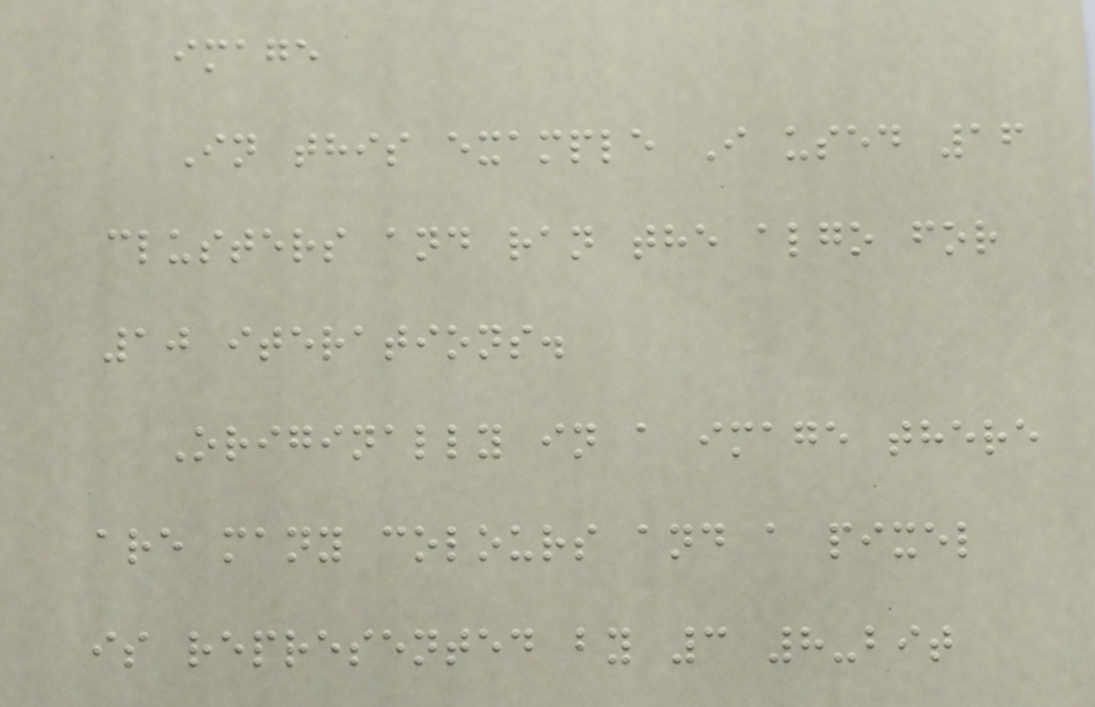image
In this example I used 16
clusters and ran the algo for
10 iterations.
Originally in a image there
are many colours and a pixel
is represented by 3 8-bit
